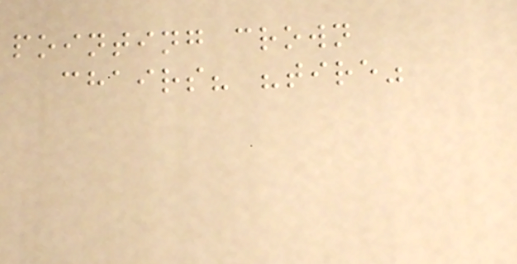pointing crown
chairs? "tire"
